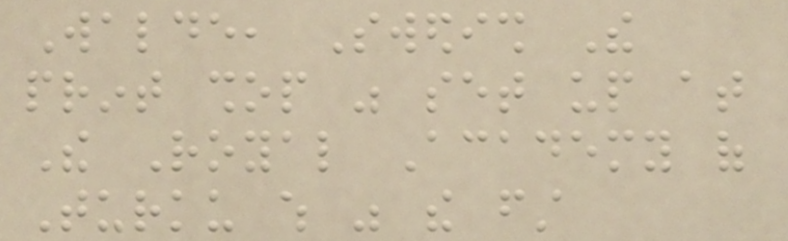Walde, Swedish The
print shop was set up at
The Royal Academy of
Turku which was the first
